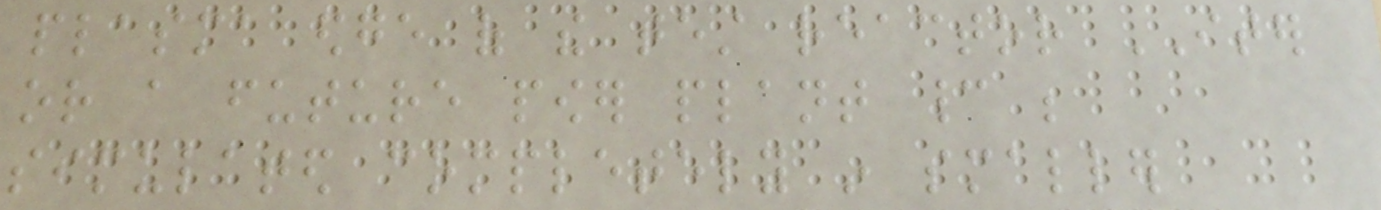plasma edge of the test reactor ITER
or a future power plant cannot be
simulated completely in smaller
